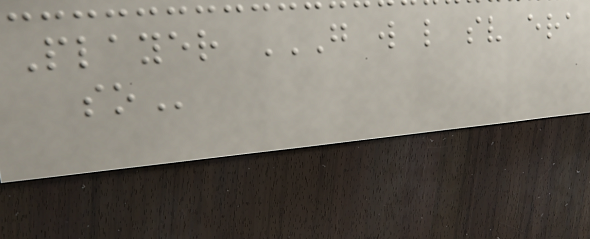Player G W L SV ERA
SO
